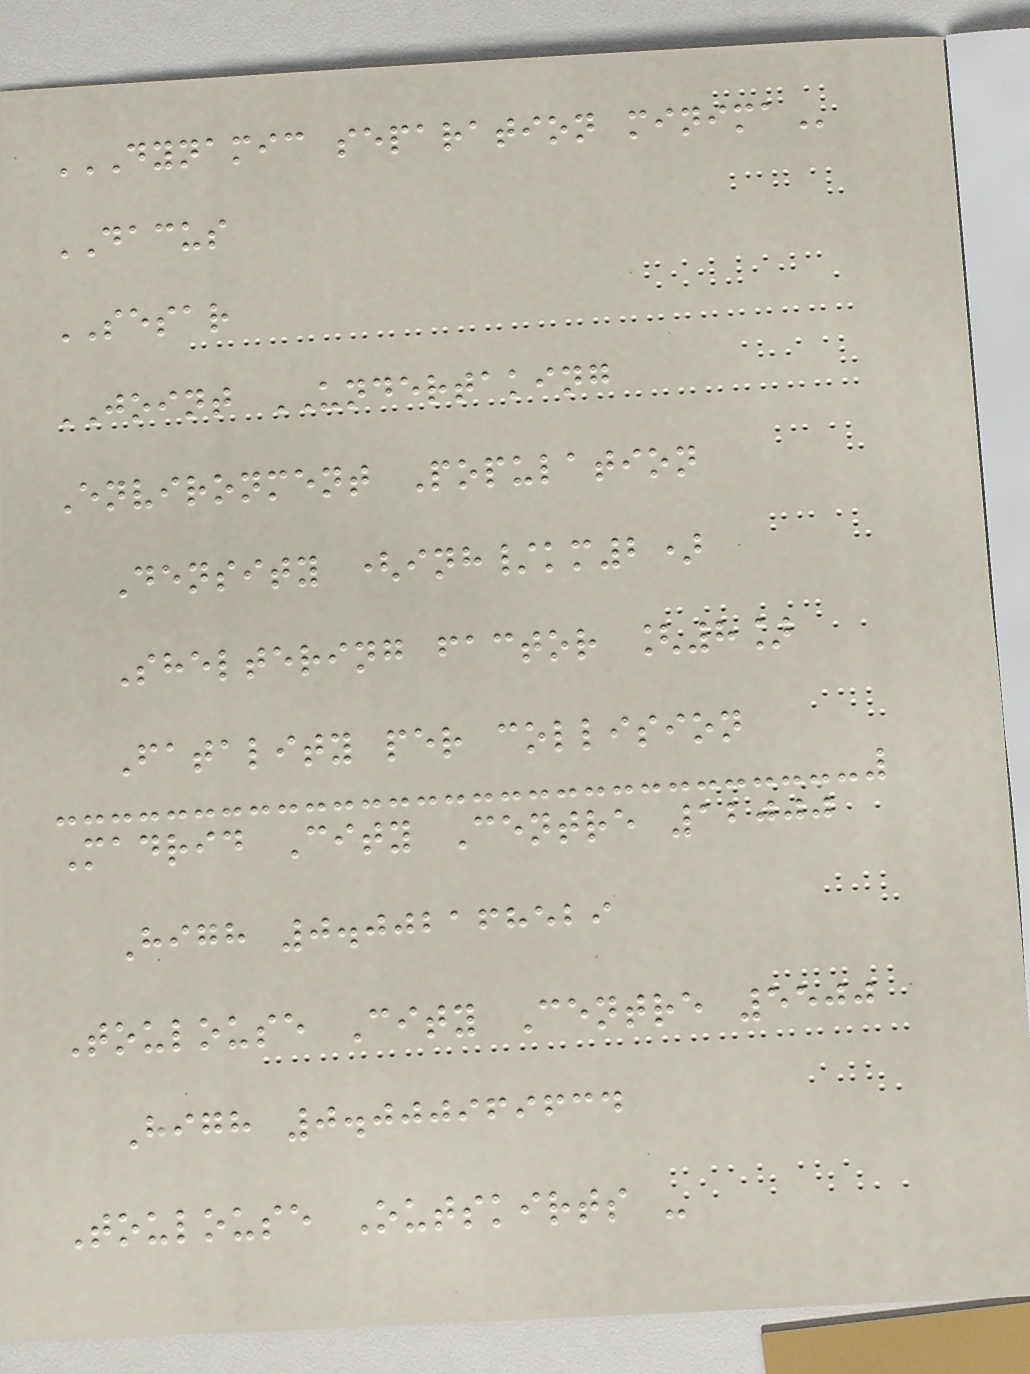DYNAMIC SEPARATION MINIMA
DACUS
SESAR
JOINT UNDERTAKING
Environment Population
Density (inh/km2)
Sheltering factor [8]
Fatality per collision
Madrid City Centre 12000
High 0.002168529
Toulouse City Centre 5500
High 0.000969634
Toulouse Outskirts -
